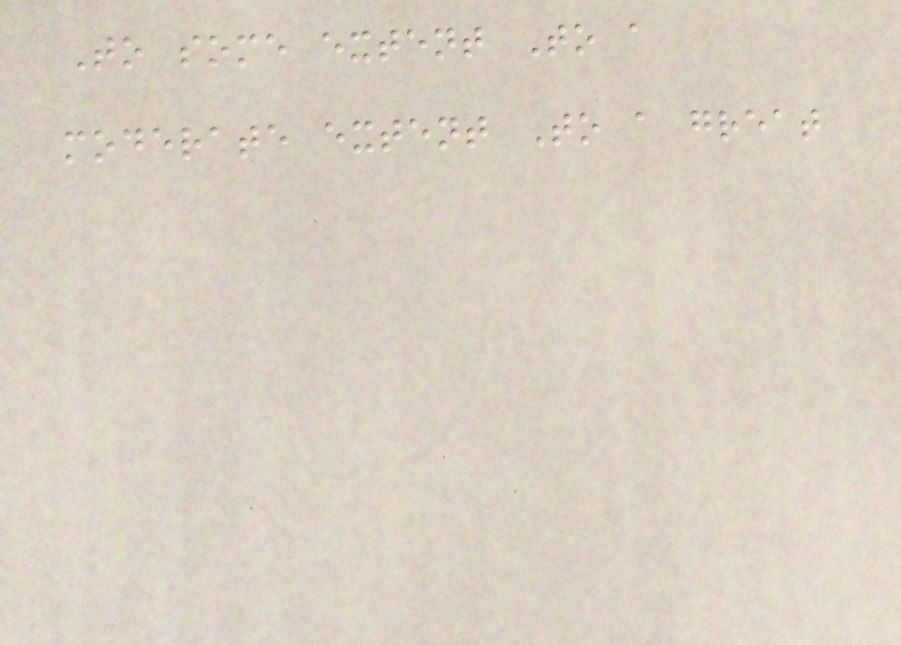To some extent To a
moderate extent To a great
